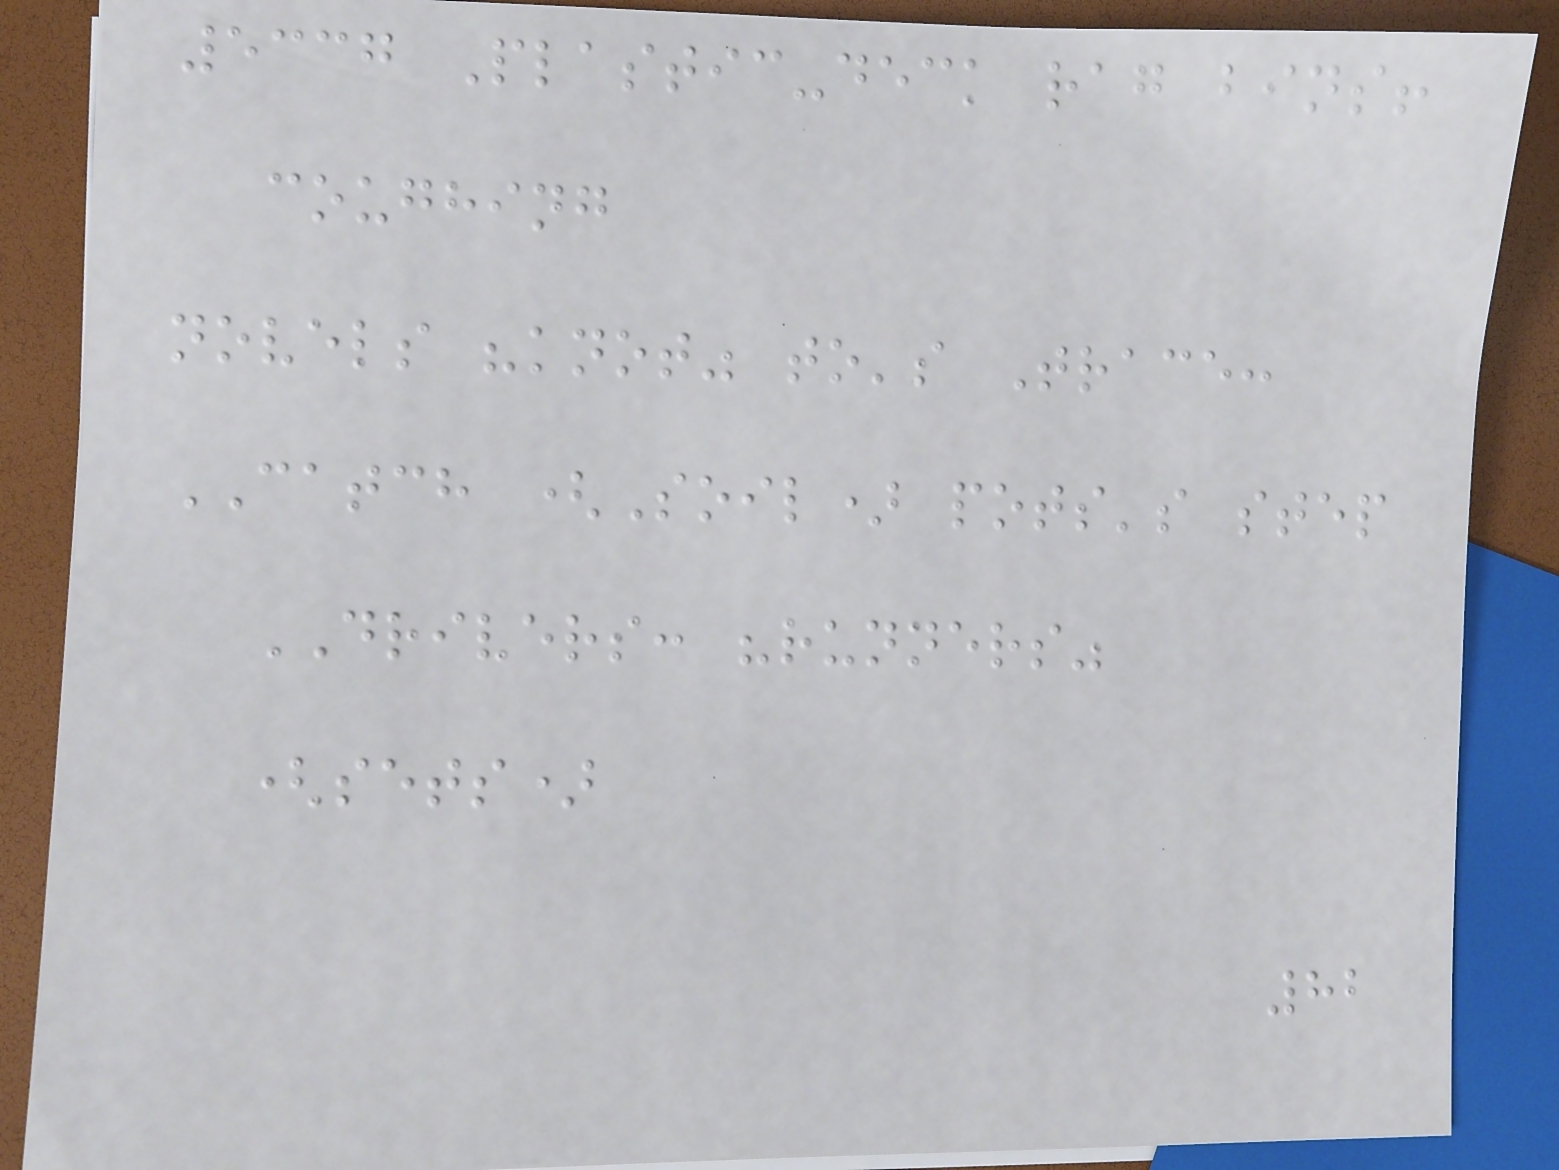5337 Plastic-deck rag bins!
coughing
novels "knot" to's Trace:
CATCH (Soil) pots's step
DRIVERS: "runners"
(sets)
82
